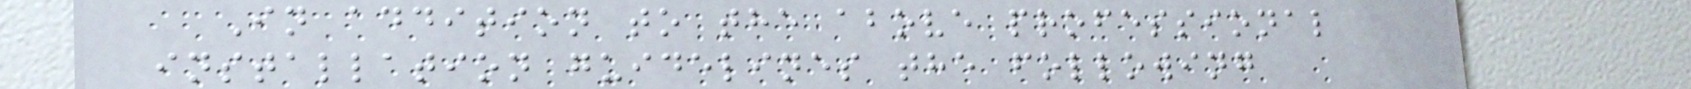In addition to the above professional
installation guidelines the following
